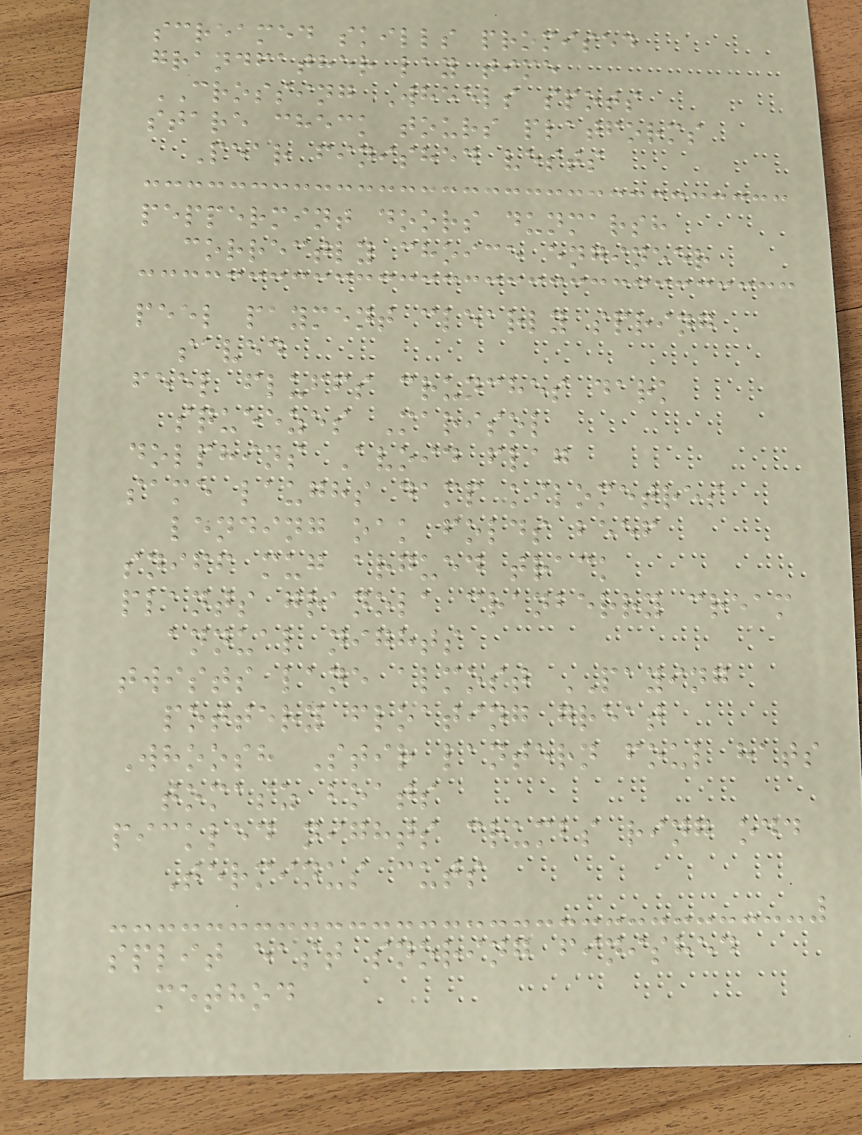screamed skills promised
grandfather lay time
CROSSING Wheels spots
stare check tours platforms
Pear finished vests
peppermint doors dunmarsh
correctly choice engineer
peel payment clearly spring
saved
feel fluffs crunches dark
squeezes Marisol
dolphins Avoid flag
same laughs damp kilometres
lending oak folds beef
sniff mug argued track
plants granola cranberry cream
annual nights
twists lane almost PAYING
pottery floating great
Whoosh Stir lantern foul hats
tomasz boats
pickled nights crumbs ring odd
Terminus cuts
split east snoring finished
method
